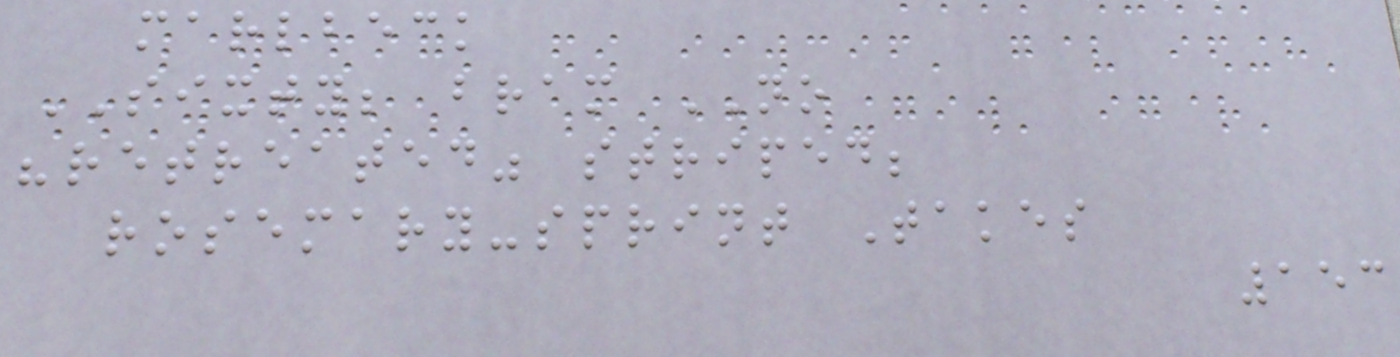marlbeck
SIXTY; bram NO
"retreated" striped;
rosemary-sprint Takes
153
